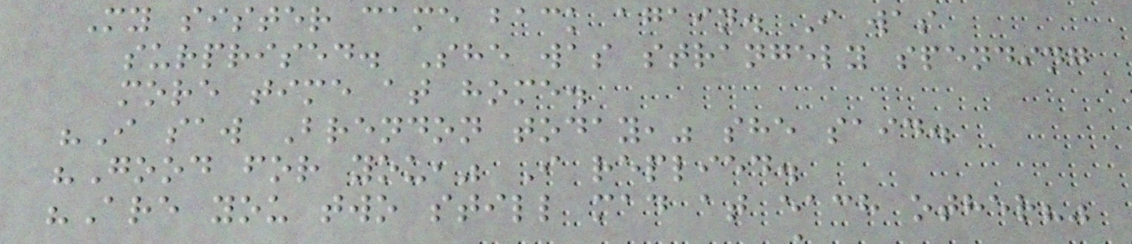My sister came back again. I was
surprised. She was strangely spending
more time at home.
"I saw Brendon today," she said.
"Good for you," I replied.
"Are you two still mad at each other?"
